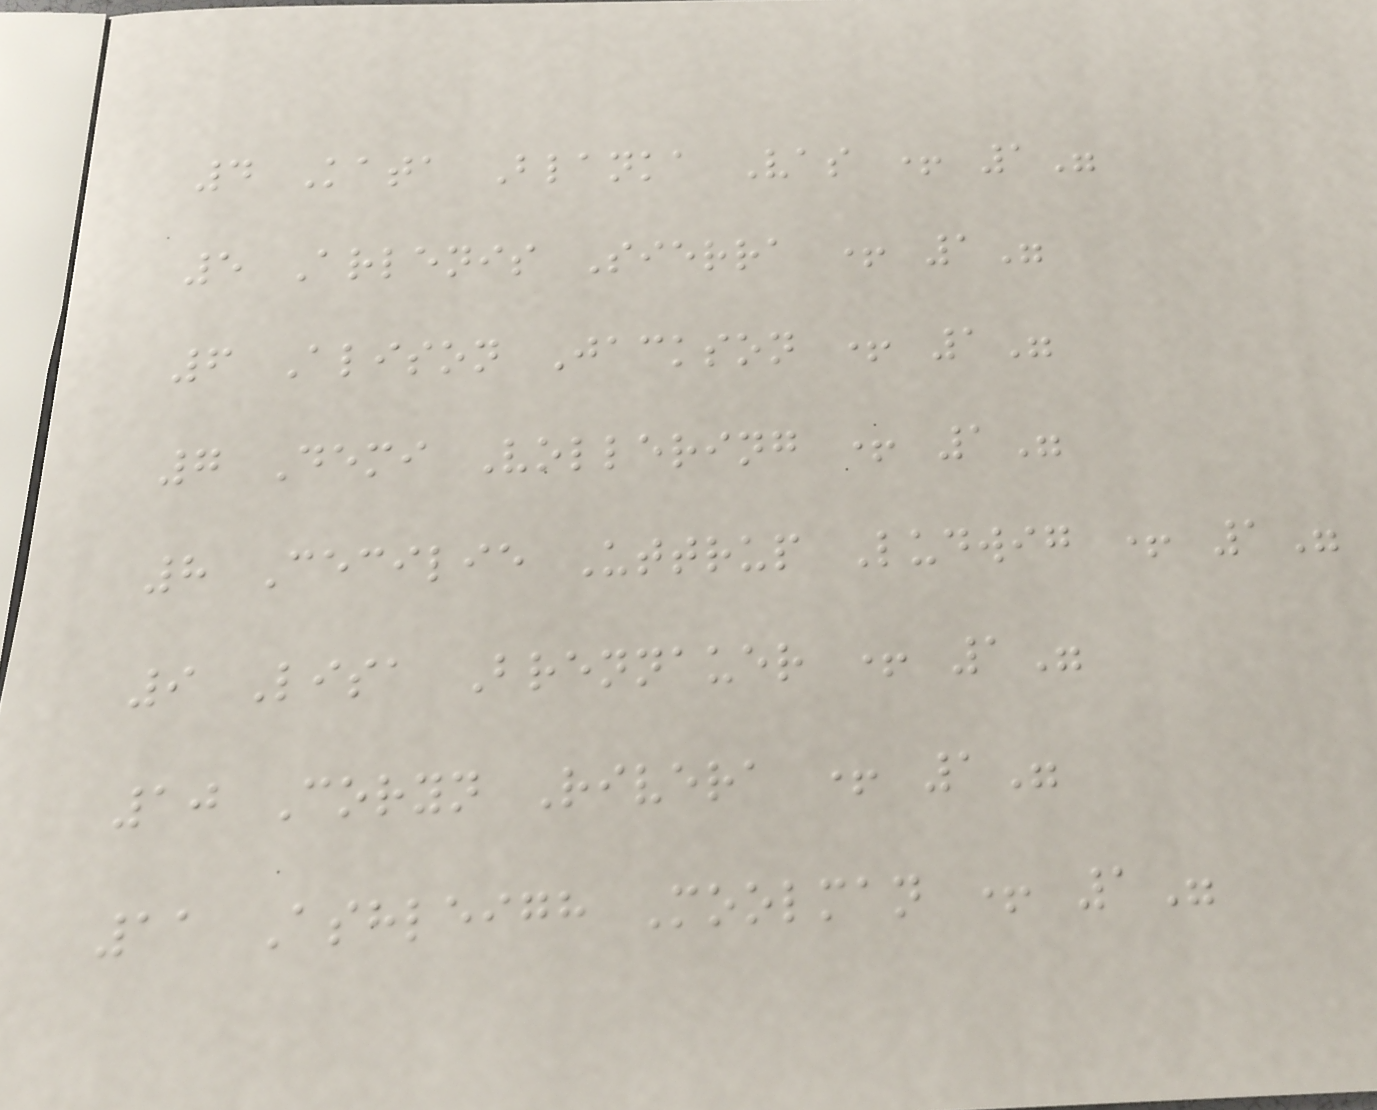4 Kata Blanka Vas + 1"
5 Arlenis Sierra + 1"
6 Alison Jackson + 1"
7 Demi Vollering + 1"
8 Cecilie Uttrup Ludwig + 1"
9 Lisa Brennauer + 1"
10 Coryn Rivera + 1"
11 Ashleigh Moolman + 1"
